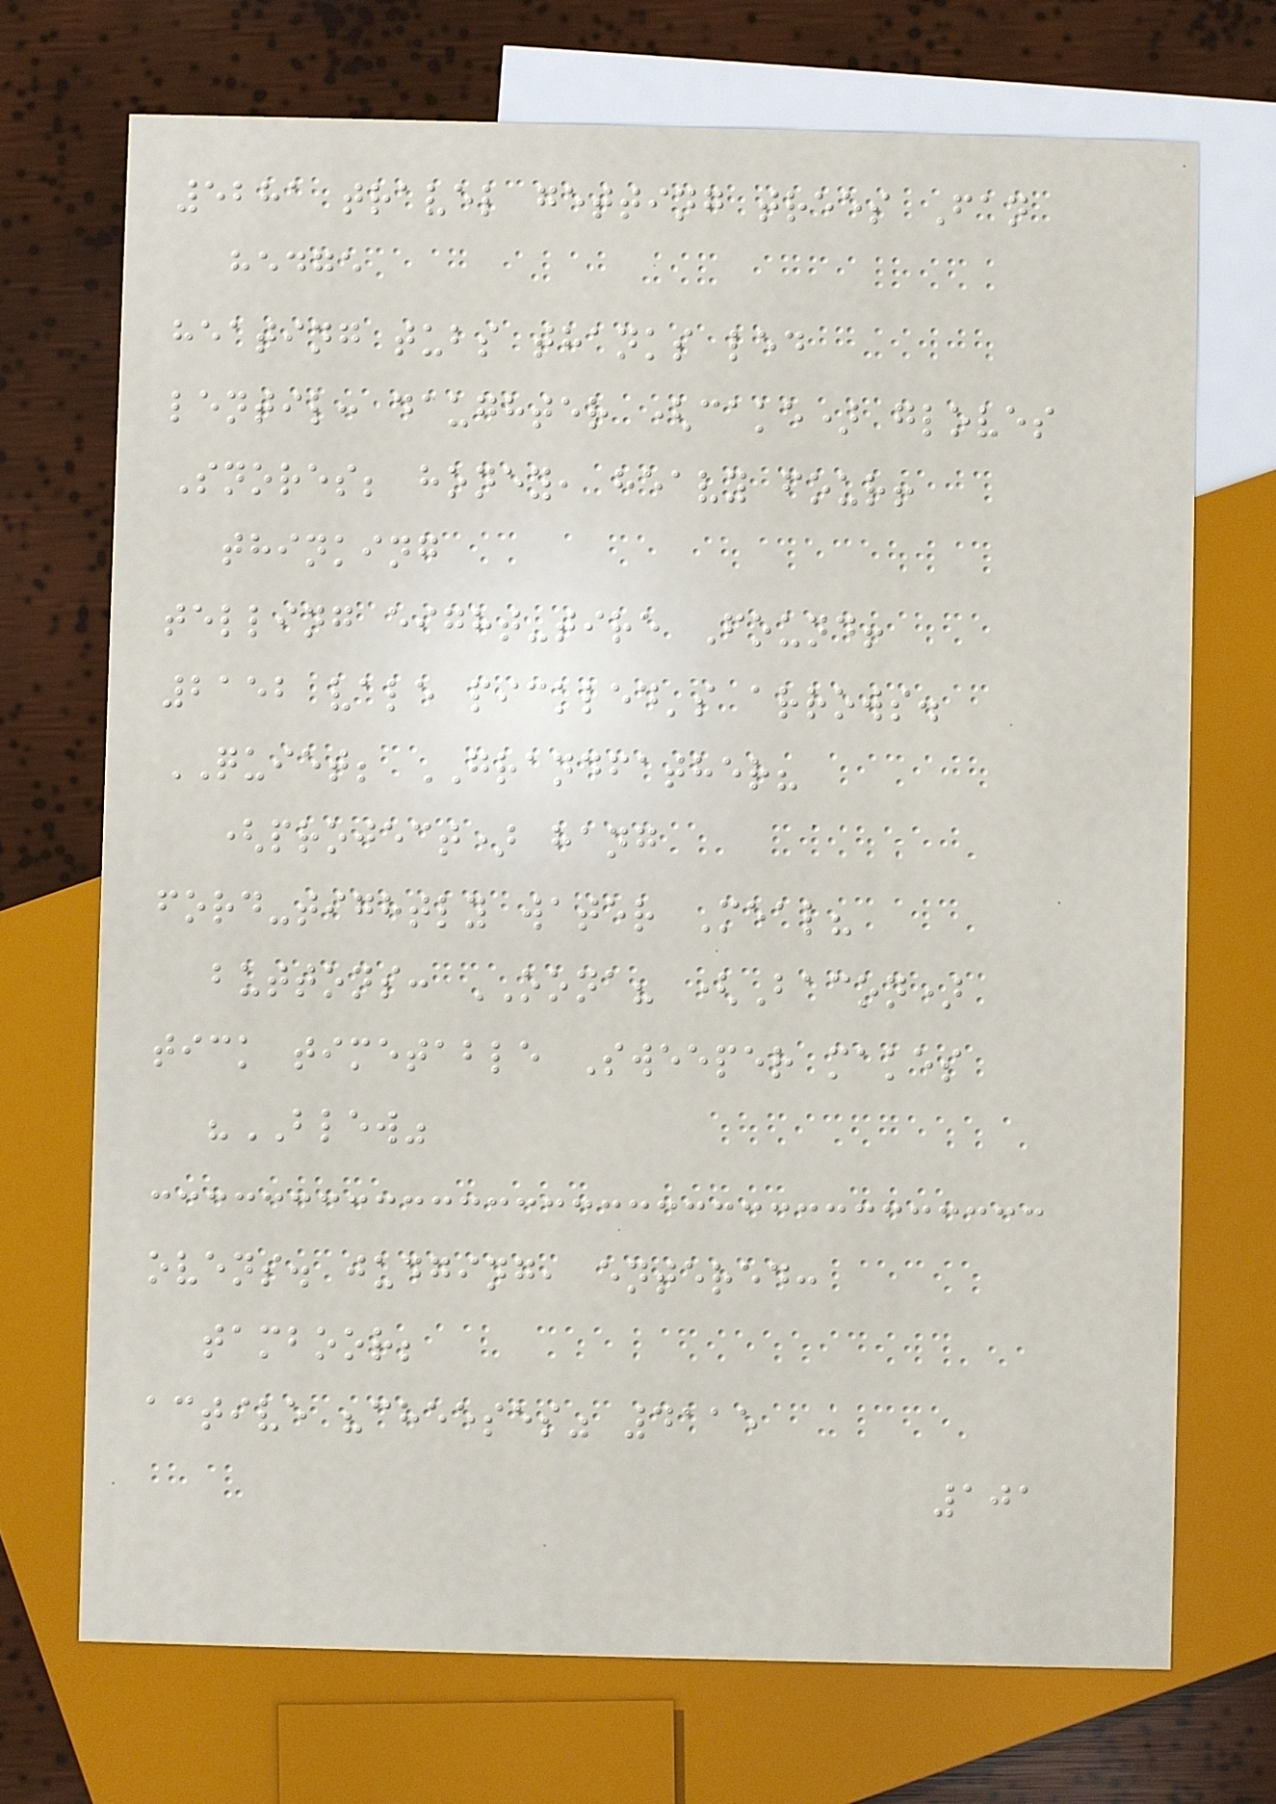5281 travel getting trees Fan
hedge
heating tubs thanks led
lentil: daughter (cake) gloves
Snores; honey, heavy four!
thinking
telling eight-tire Found!
2152 vale pickled's arrows.
QUIET; GRANDFATHER?
(project) hang
ford-tightly water Meal?
buttons: OONA? (Bacon)
tick timetable Sweeper makes
"BLEW"
ovens. judging, entered:
tamboor;
active "cheeses" 4115
101
